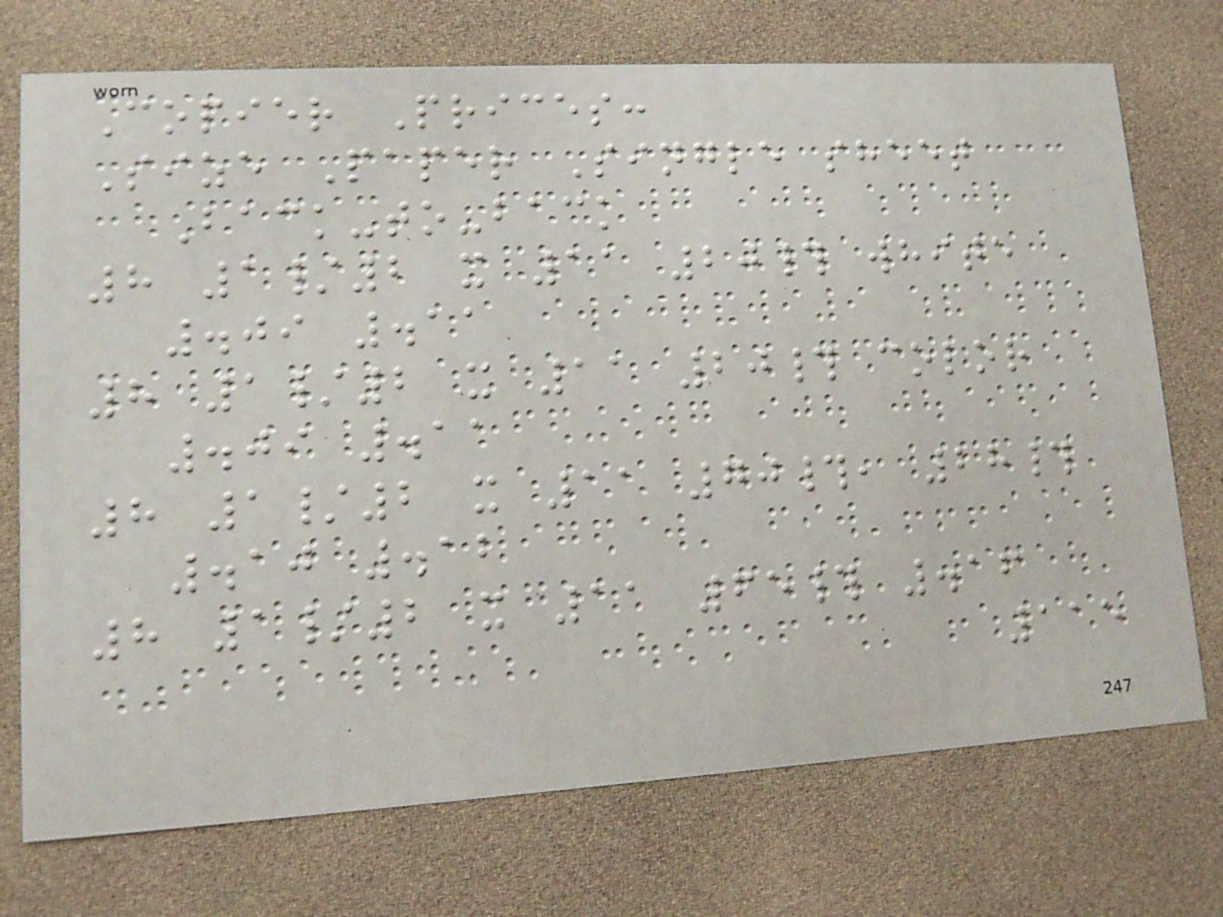Copier Prices:
Size Paper Single sheet
Back-to-back
8 1/2 x 11 20# white
.09 .11
8 1/2 x 11 20# color
.09 .11
8 1/2 x 11 70#, 28#
.10 .12
8 1/2 x 11 65# .16
115
